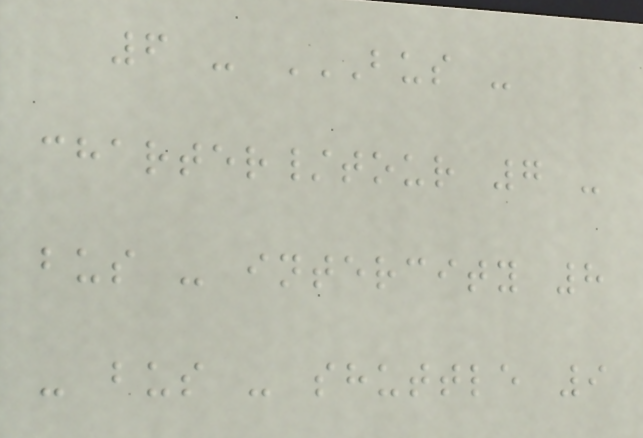6 - BUS -
CHARTER/TOUR 7 -
BUS - INTERCITY 8
- BUS - SHUTTLE 9
